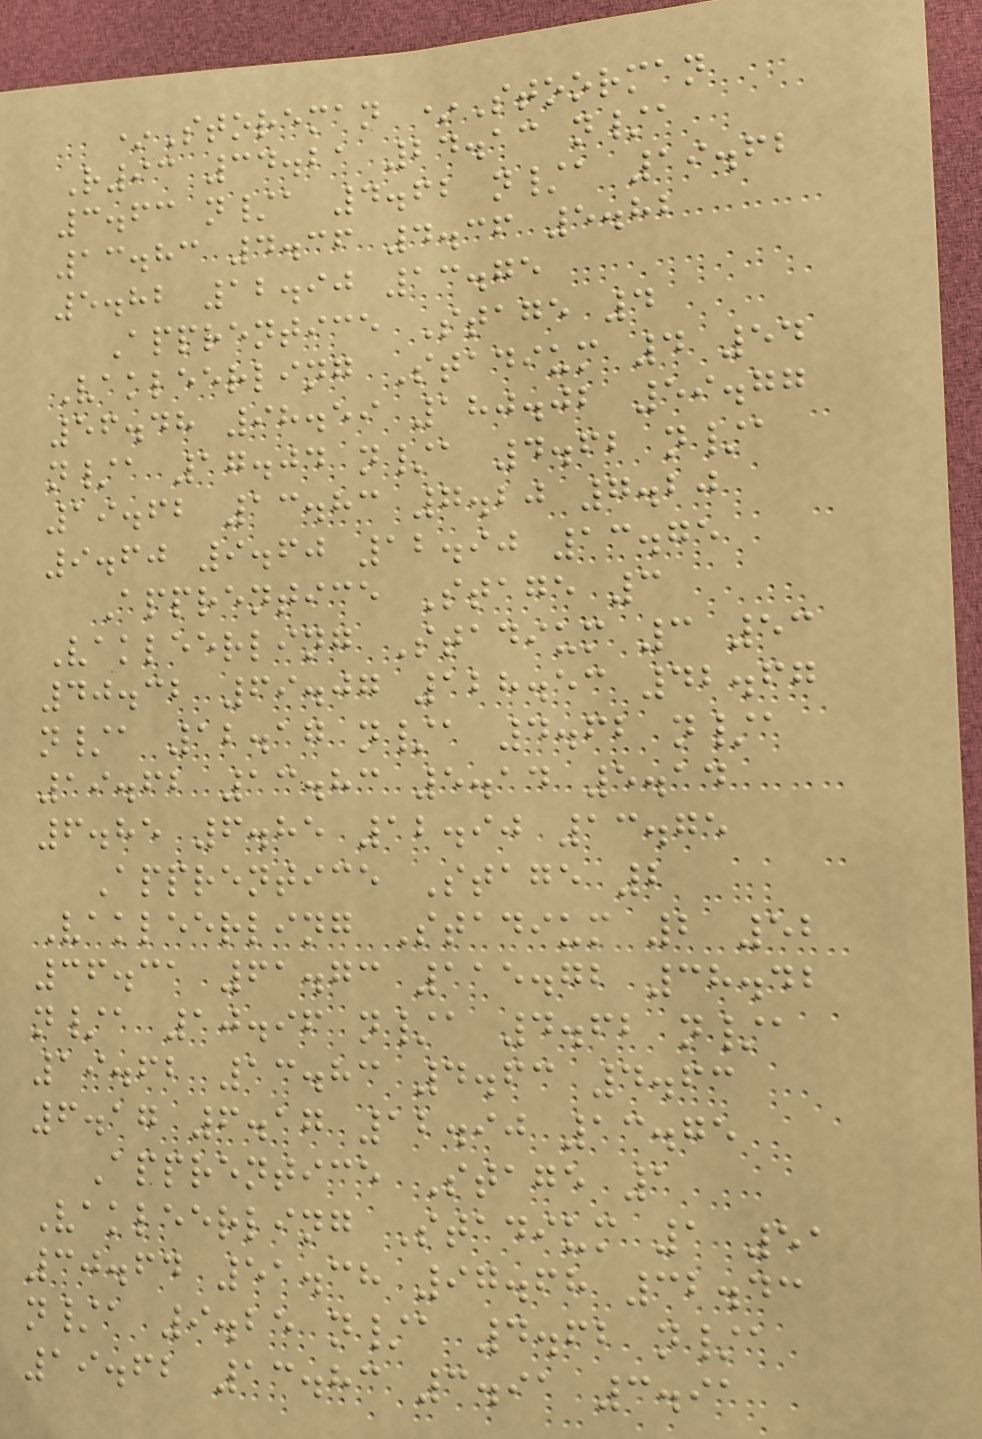*Storeman *Stoorman
R93 34.21 24.13 n/a
3.63 n/a 4.62 n/a 19.62
13.83 4.36 4.36 5.82
5.82 12.90 13.75
Apprentice Stage 4
Vakleerling Stadium 4 54
56.48 98.59 180.02 59.77
n/a 17.04 n/a 4.62 n/a
19.62 13.83 7.20 7.20
9.60 9.60 12.90 13.75
Apprentice Stage 3
Vakleerling Stadium 3 53
40.32 69.07 128.53 42.67
n/a 12.17 n/a 4.62 n/a
19.62 13.83 5.14 5.14
6.85 6.85 12.90 13.75
Apprentice Stage 2
Vakleerling Stadium 2 52
36.31 61.73 115.72 38.42
n/a 10.96 n/a 4.62 n/a
19.62 13.83 4.63 4.63
6.17 6.17 12.90 13.75
Apprentice Stage 1
Vakleerling Stadium 1 51
30.64 51.38 97.68 32.43
n/a 9.25 n/a 4.62 n/a
19.62 13.83 3.91 3.91
